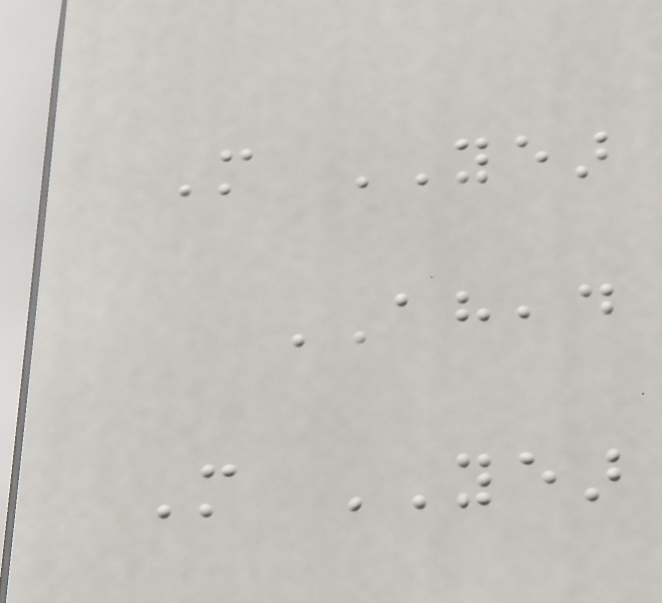More YEAR
AHEAD
More YEAR
